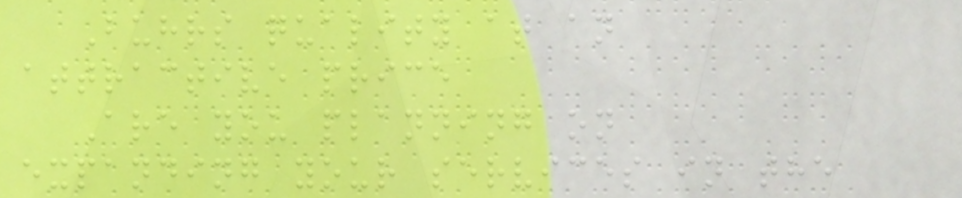Buhrs quality at an
attractive price
Are you planning on
expanding your services in the
